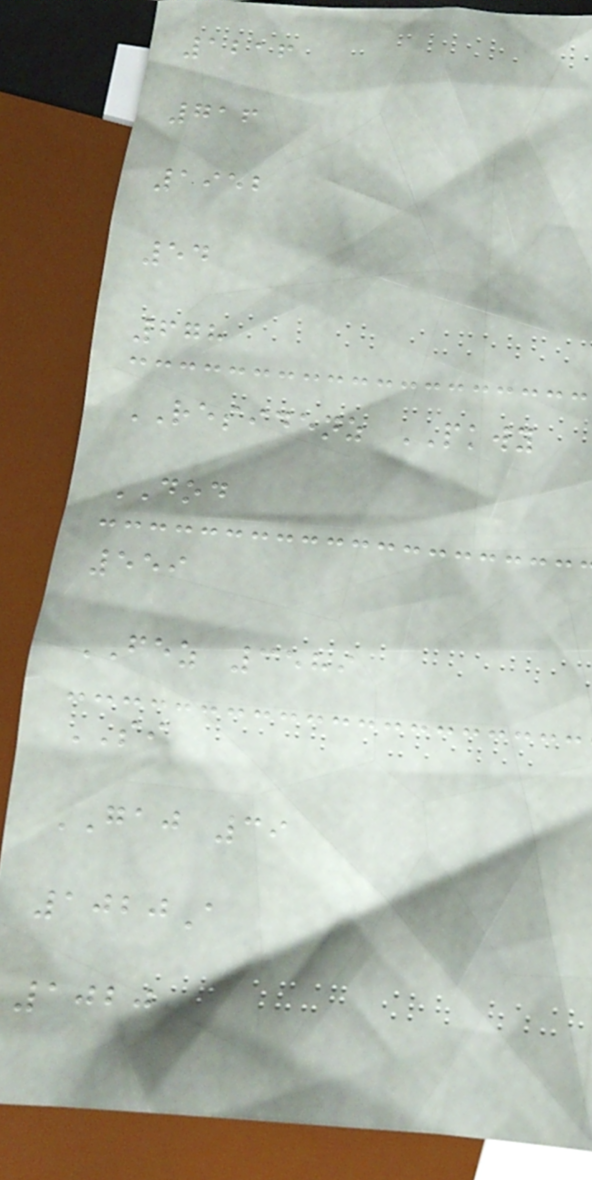1216
716
1952
54
678
RESIDENZ PKWY
DOD
559
FEZ 3589
SI
GAJ 39
1020A
1020
